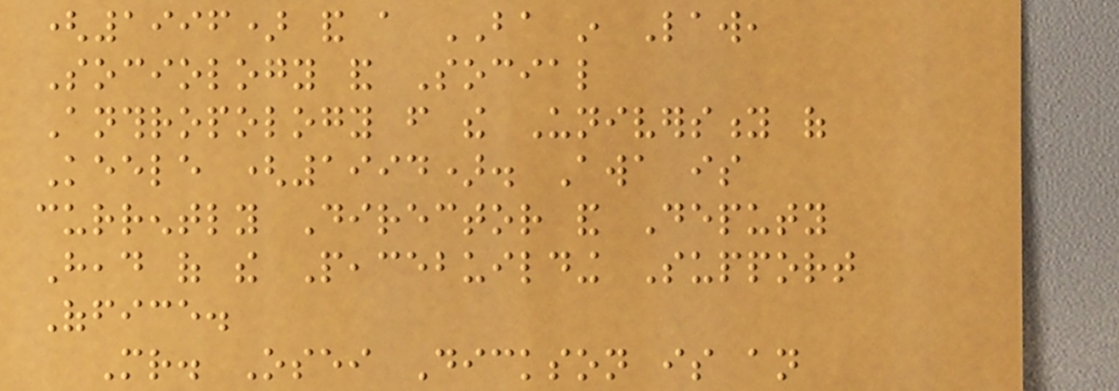(1996) and a BA in Law,
Sociology and Social
Anthropology from the University of
Keele (1994). Awa is
currently Director and Deputy
Head of the Peacebuilding Support
Office.
Mr. Osei Dickson is an
